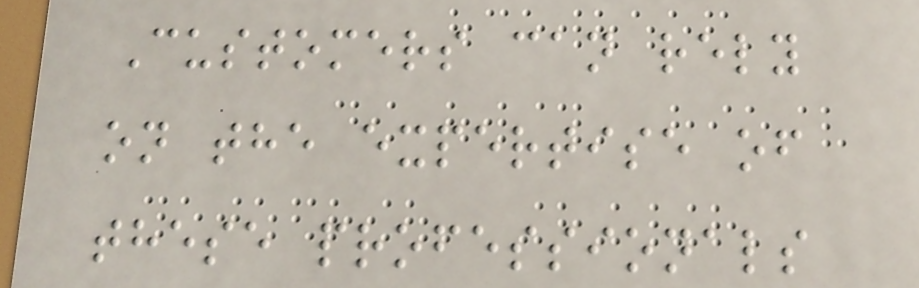Customers can rely
on the expertise of
these professionals
